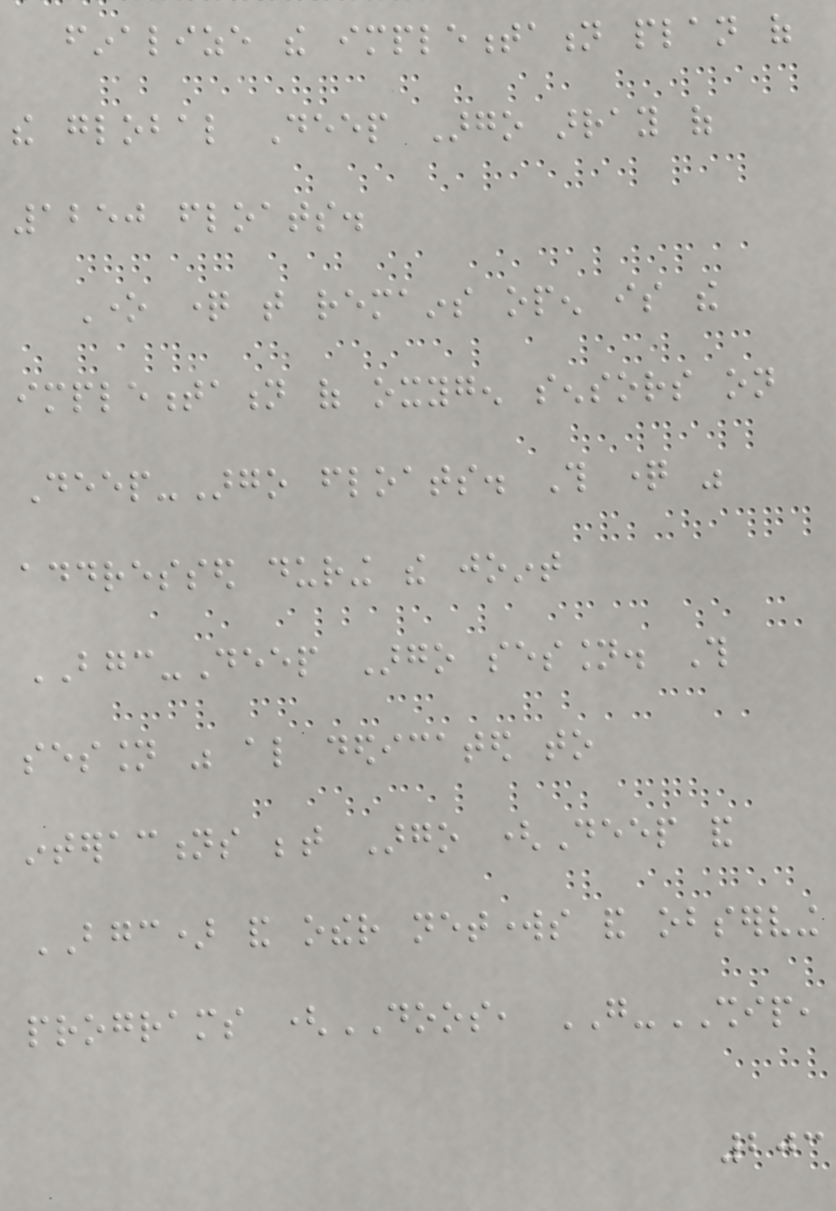finalize the implementation plan of
the global Deep Argo array of
1250 floats.
One question that remains open is the
implementation of oxygen sensors on
Deep-Argo floats. This question was
addressed during the joint
BGC-Deep Argo session. This
session was also dedicated to
interactions between Argo (Deep and
BGC) and other networks and observing
programs (DOOS, GO-SHIP,
203
